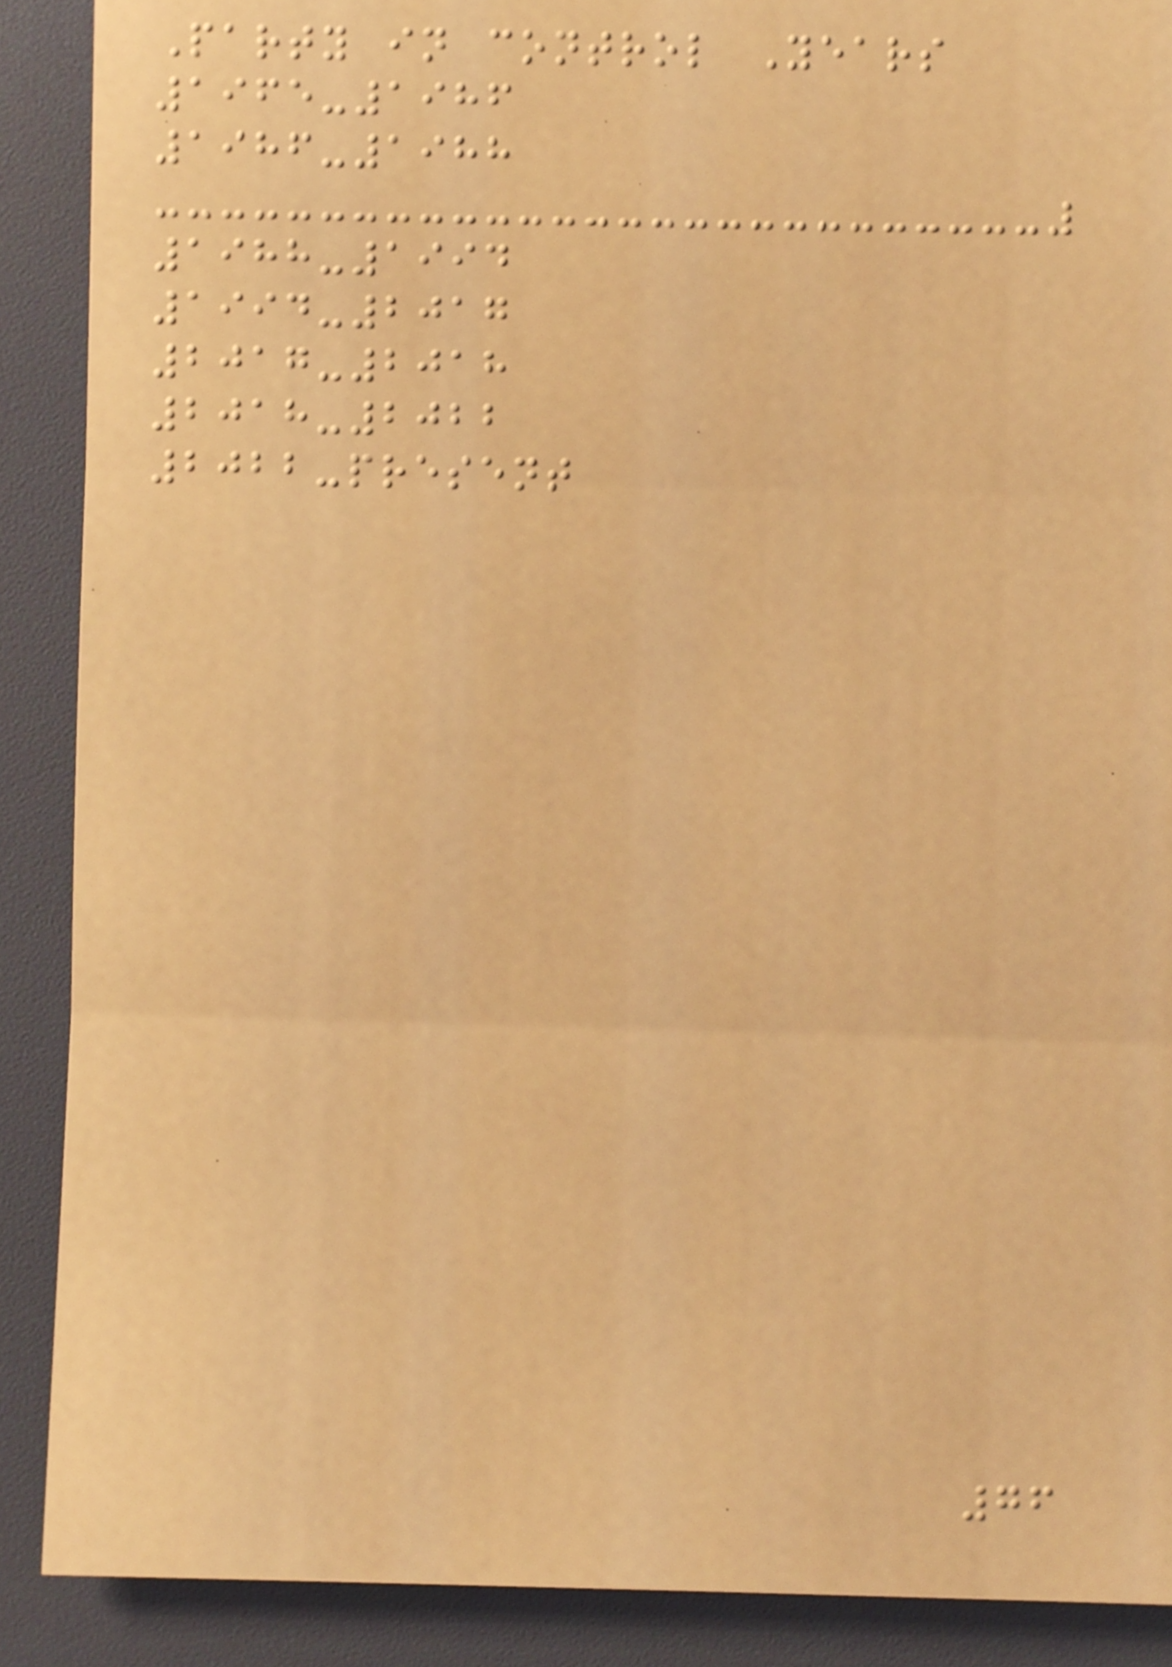Party in control Years
1965-1986
1986-1988
1988-1994
1994-2017
2017-2018
2018-2022
2022-present
76
